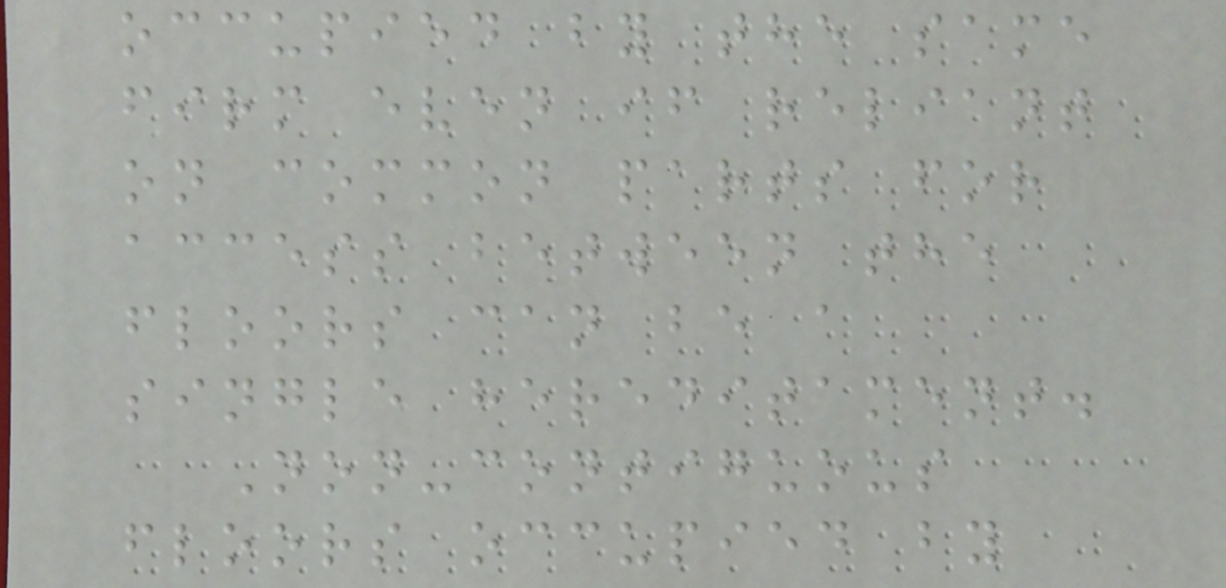occupied by the same
firm even if reliant
on common parts for
access between the
floors can be a
single hereditament.
Non-contiguous
floors occupied by
